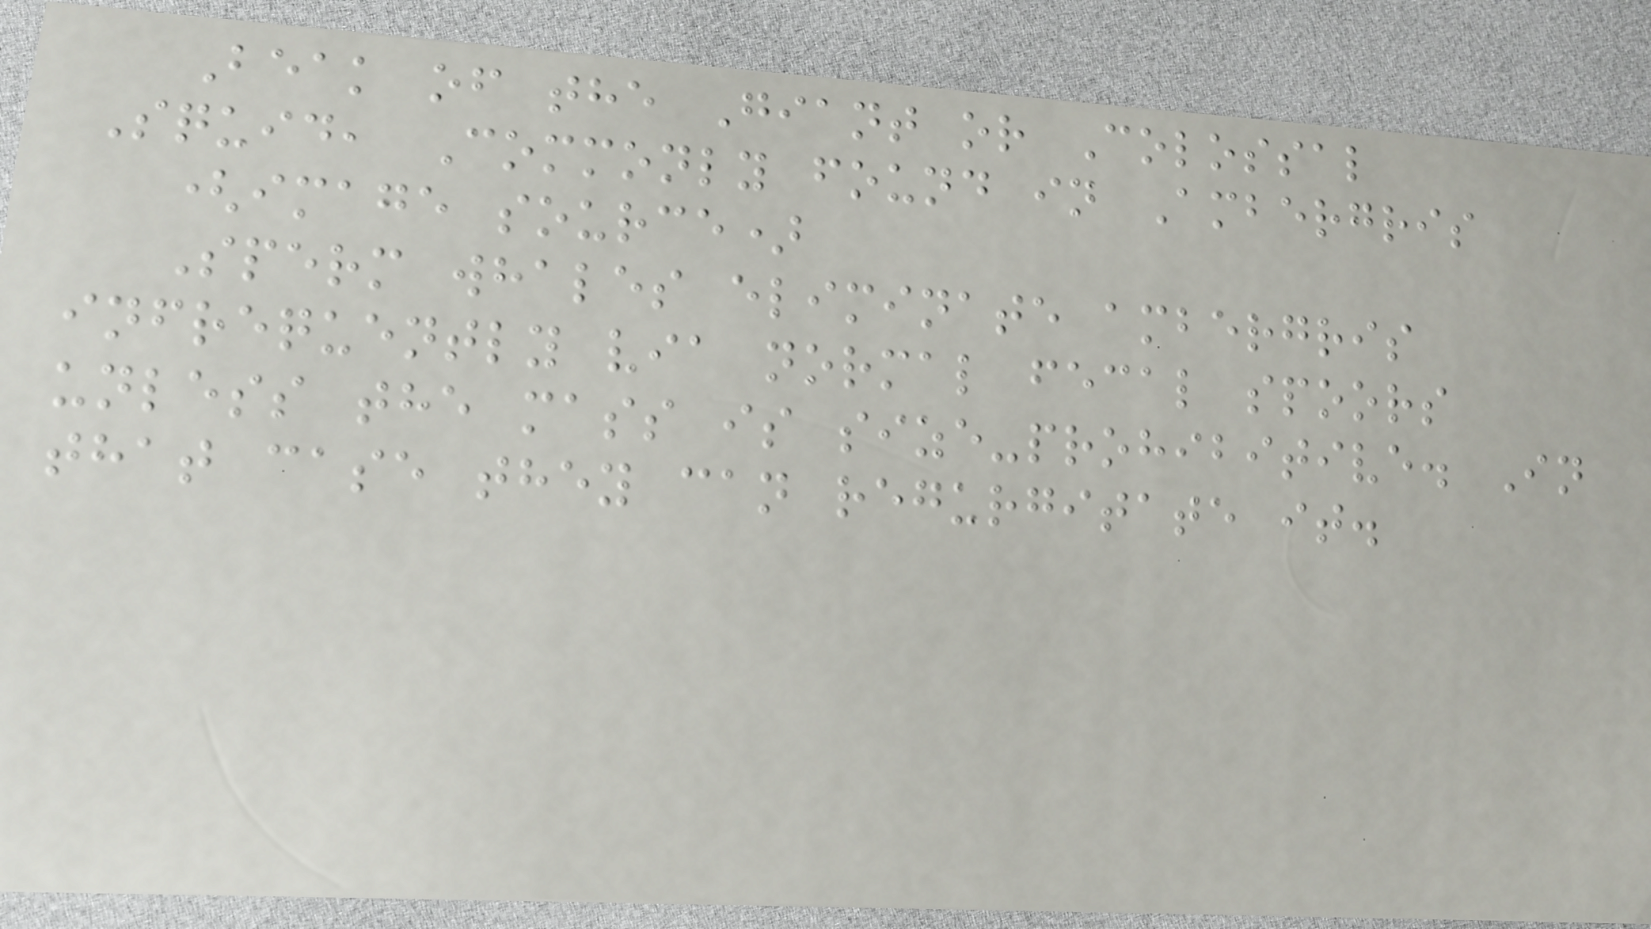Beak of the Giant or Colossal
Squid, Commonly found in Ambergris
(image source)
Sperm whales eliminate ambergris
infrequently via normal fecal spoors
unless the mass is size-prohibitive. In
that case they can regurgitate it.
